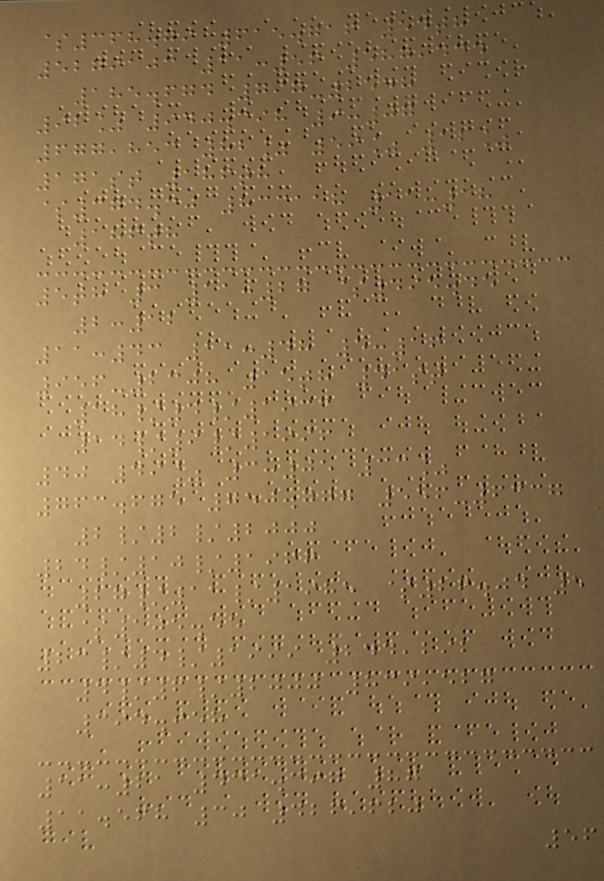$368.79 615.716 54th
5279103 11:56 587,434
185.674 797-2548
92% 940.398 9:07
677,853 82% 59% 12%
171st 186th
$374.30 833118 11:18
186th
5th 3 11:27 $495.45
2:12
11:43 11:48 5:16
956-2308 15th 41st
18/4/1933
14/9/1996
40 49% 3:05 33%
763.675 750.777 556-6337
2/2/2000
24/10/1966
27/11/1985 $26.04 5
$105.55
23/4/1999 244,292
4/6/2000 839,527
394.958
11:21 431.397 87
11.568 30 426,620
56
